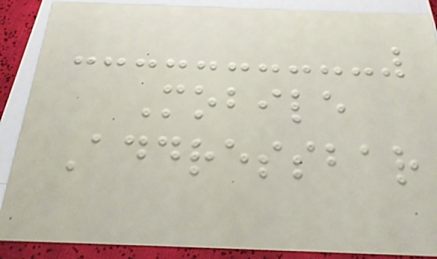Mobile
Addressbar
